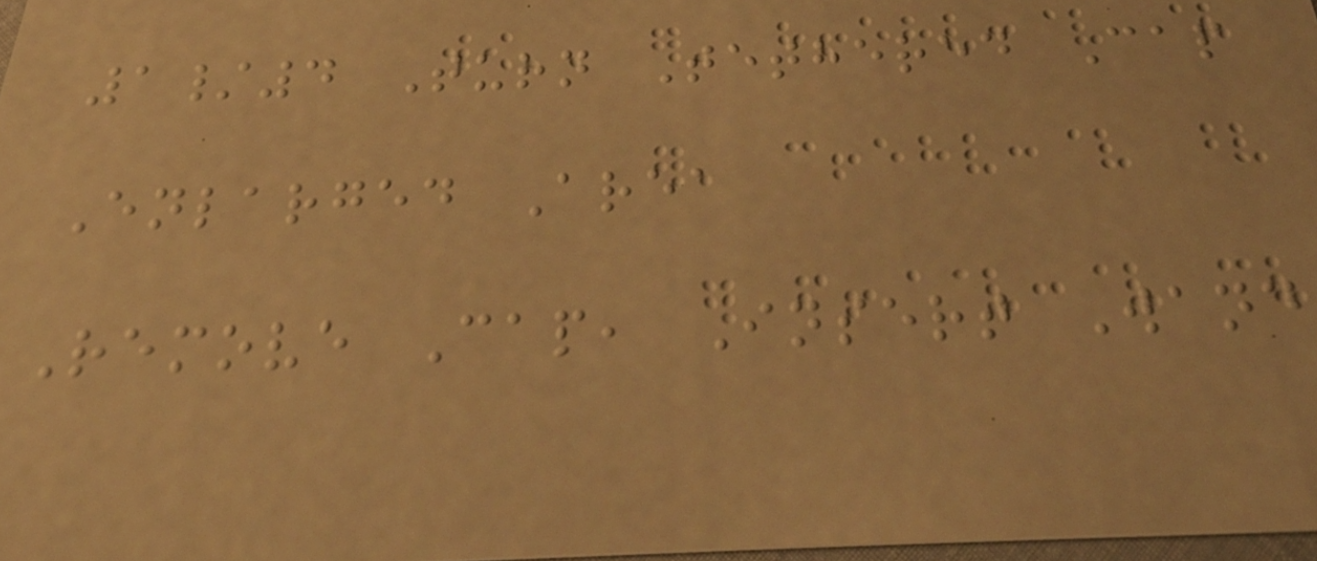1/4 Turn Tethered Cap
Enlarged Area
Remove Cap, Insert Wand
